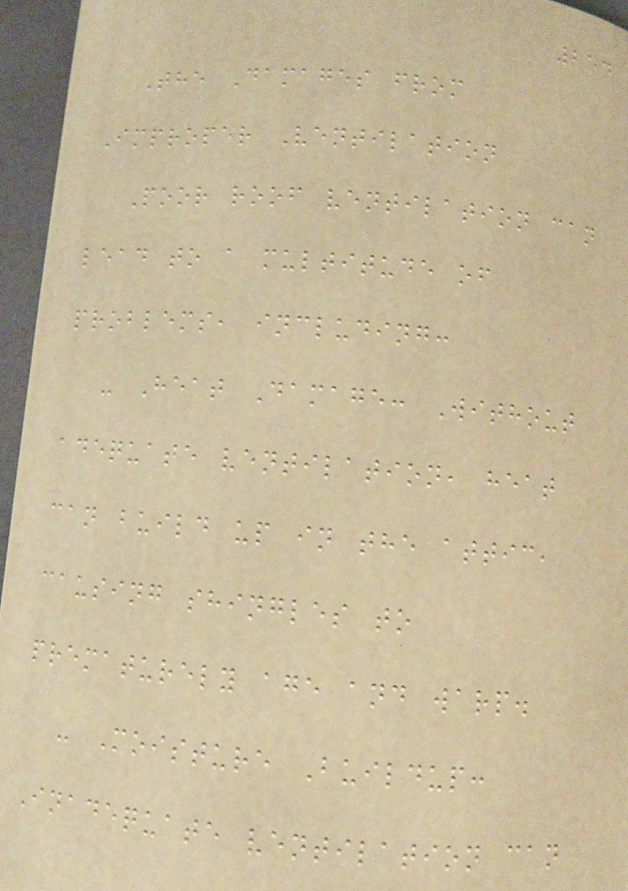254
The Damages from
Improper Ventilation
Poor roof ventilation can
lead to a multitude of
problems, including:
- Heat Damage: Without
adequate ventilation, heat
can build up in the attic,
causing shingles to
prematurely age and warp.
- Moisture Buildup:
Inadequate ventilation can
